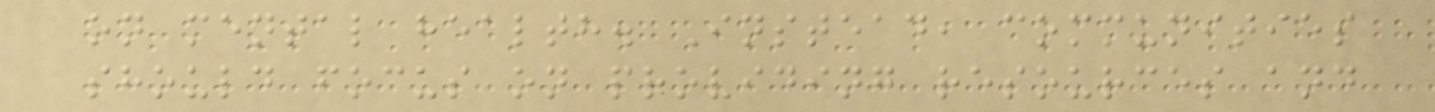on mental health. Instead, communities
should focus on providing resources and
